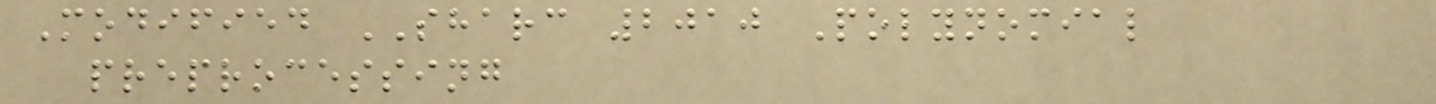Modified SHARC 2010 Polynomial
preprocessing
